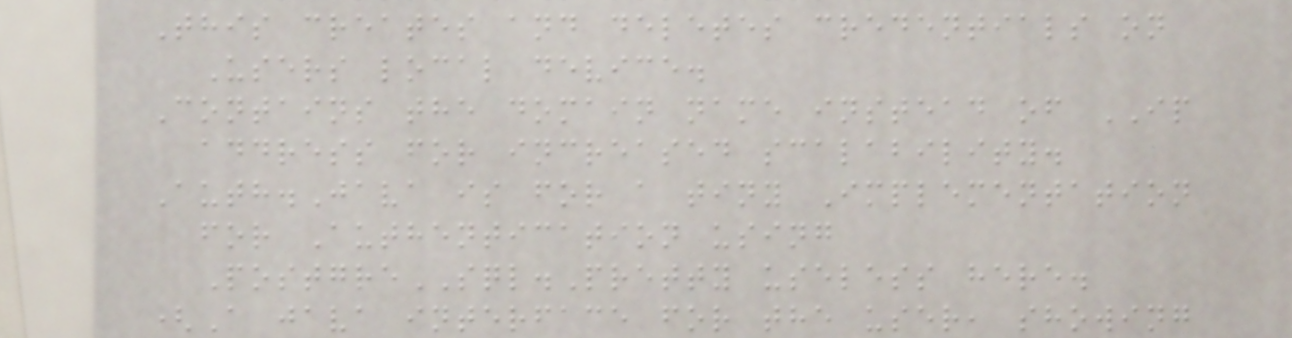This creates and deletes credentials on
Users local device.
Contains the domain name instead of IP
address for increased scalability.
Auth.Java is for a tiny Implementation
for Authentication using
PostgreSQL.Pretty useless here.
(A java interface for the user, showing
